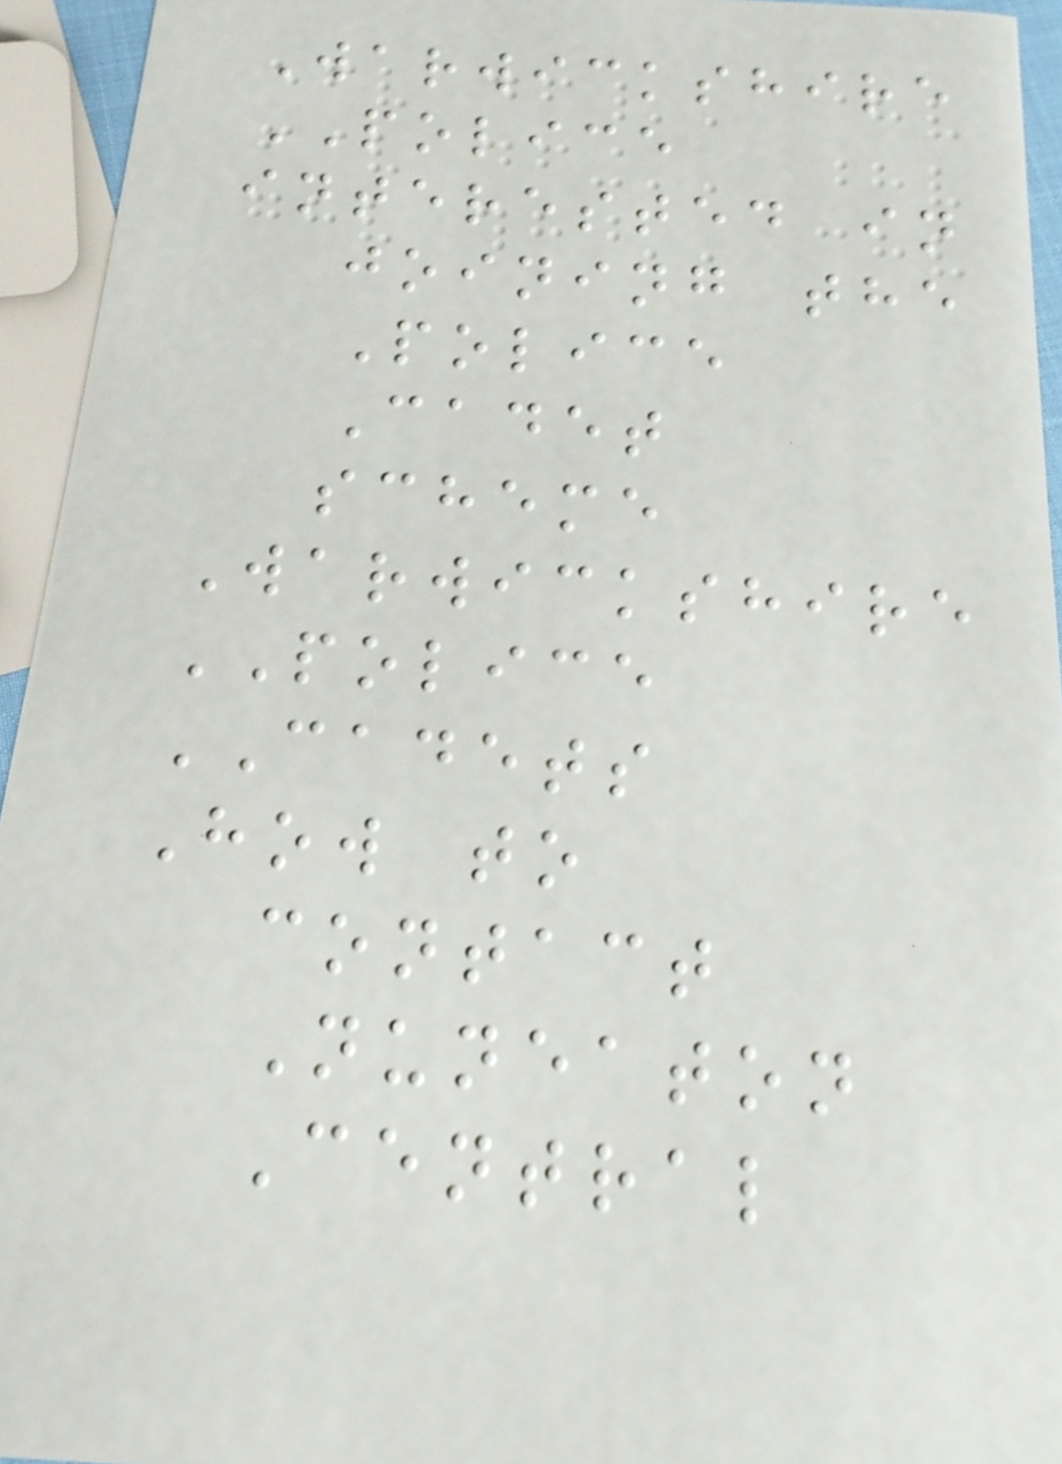Warwickshire
POLICE
interested in
joining the
Police
Cadet
scheme
Warwickshire
POLICE
CADETS
How to
contact
Nuneaton
Central
